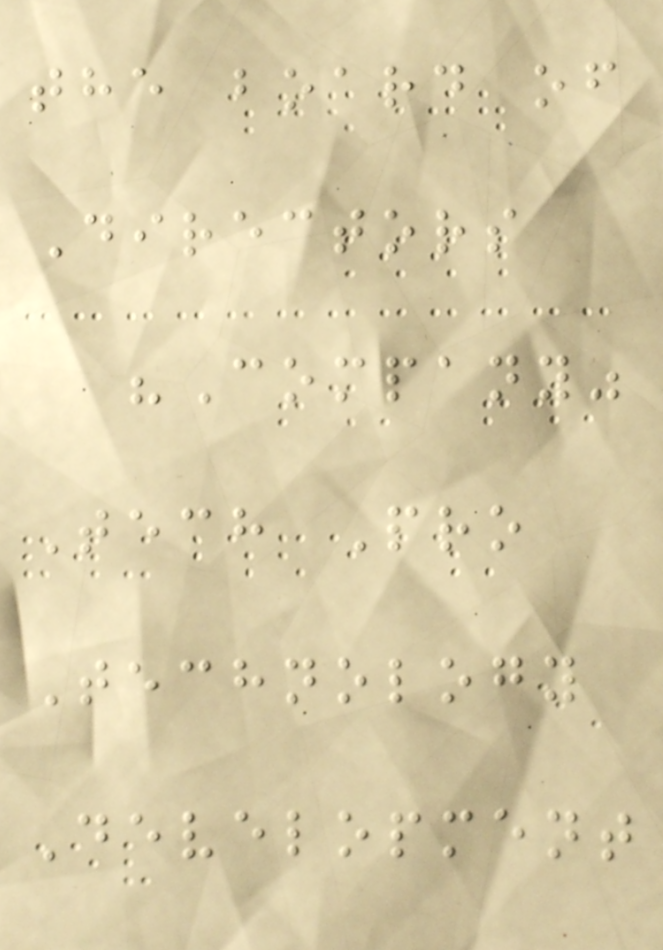the board of
Directors
"Company"
Tech Pro
Technology
Development
